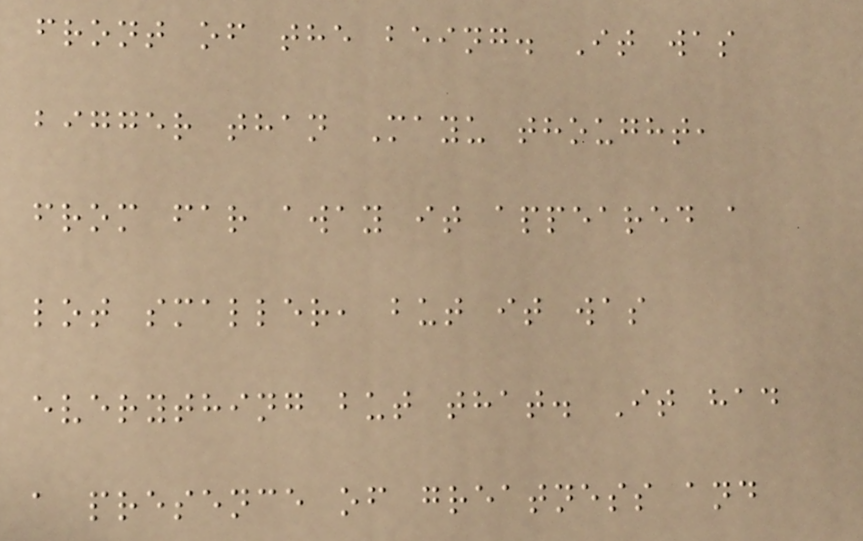front of the being. It was
bigger than Mayu thought,
from far away it appeared a
lot smaller, but it was
everything but that. It had
a presence of greatness and
